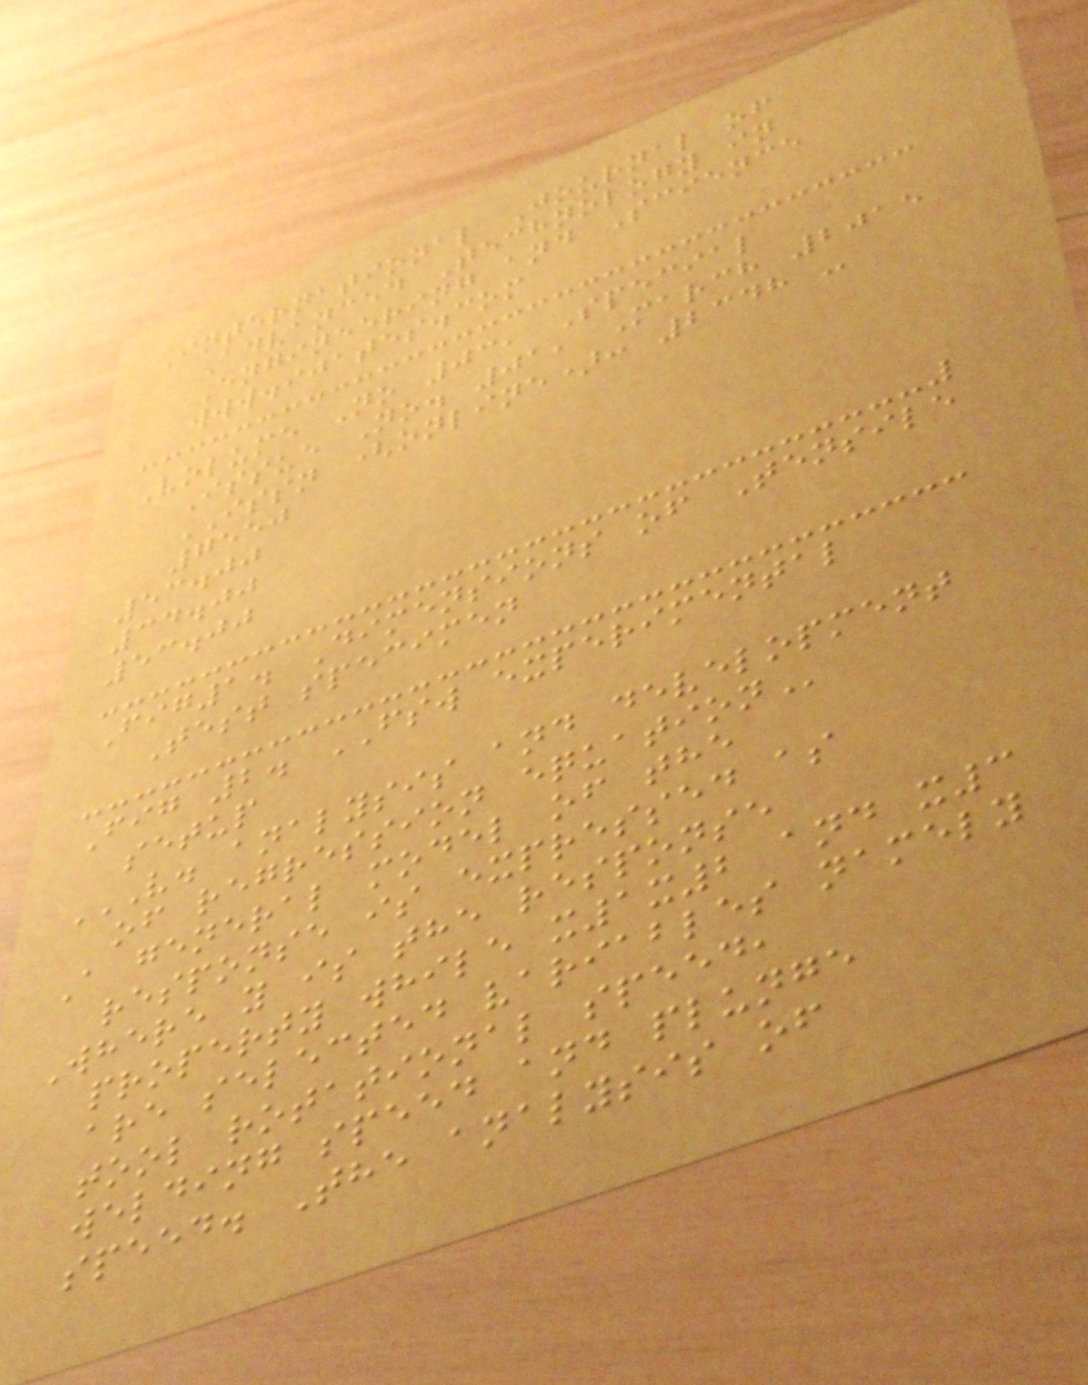International Journal of
Advanced Technology in
Engineering and Science
www.ijates.com
Volume No 03, Special
Issue No. 01, March 2015
ISSN (online): 2348 -
7550
53.00
34.00
53.00
Fig1. Dimensions of Tensile
Test specimen
Fig 2. FSW experimental
setup
V. ANALYSIS AND DEVELOPMENT
OF REGRESSION EQUATION
A general model of the
response is expressed as
Where y is the response
property while x1x2 and x3
are selected variables namely
tool rotational speed,
welding speed and plunge
speed. The analysis of
